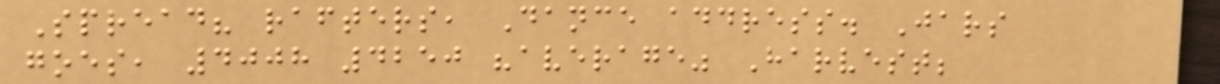Spread? rafters, Dance address. Jars
goes, 4008 4250 "average" Harvest;
